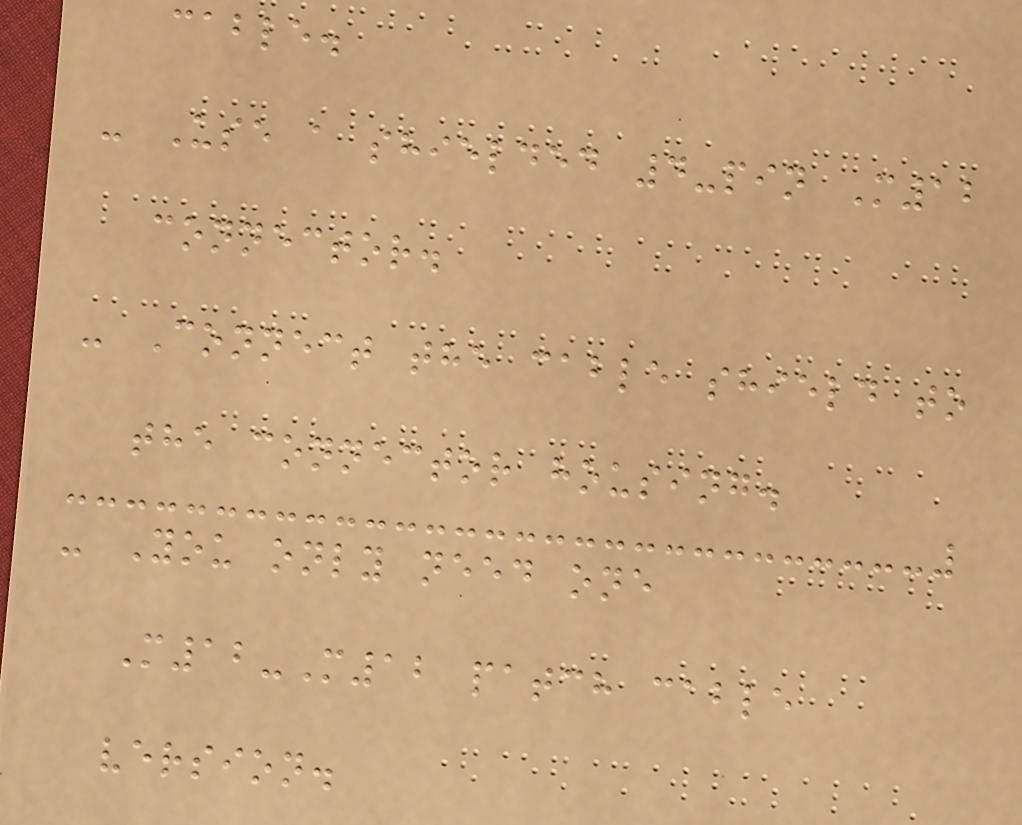cable.
- Use a shielded 4-pin M12
connector.
- Connect the cable shield to
the connector housing.
- You only need one
M12-M12 patch cable
version.
